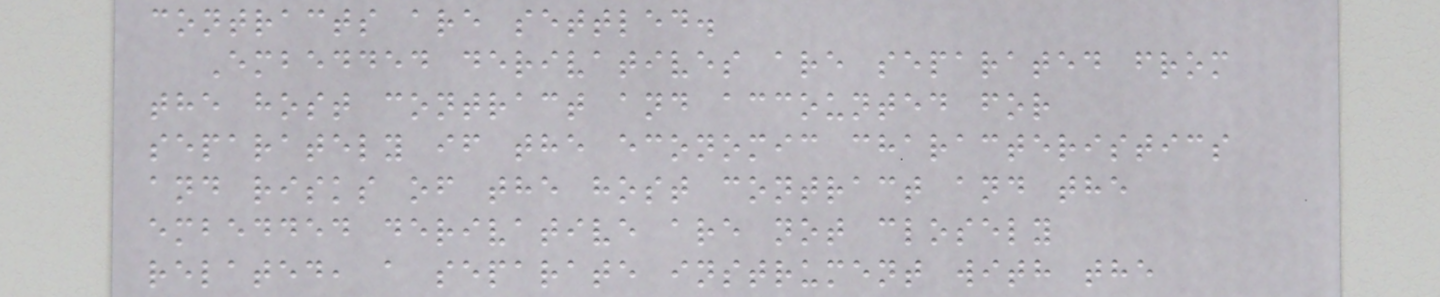contracts are settled.
Embedded derivatives are separated from
the host contract and accounted for
separately if the economic characteristics
and risks of the host contract and the
embedded derivative are not closely
related, a separate instrument with the
